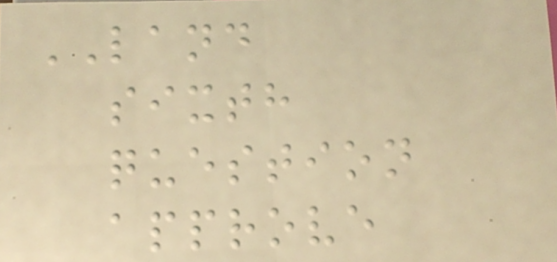LAND
sixth
question
approve
